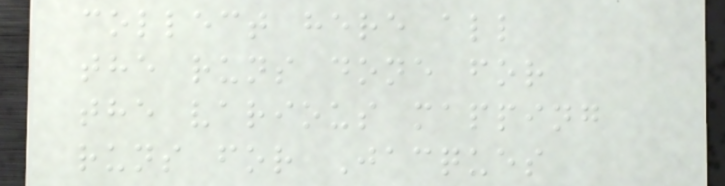collect here all
the runs done for
the various mapping
runs for Jacques
